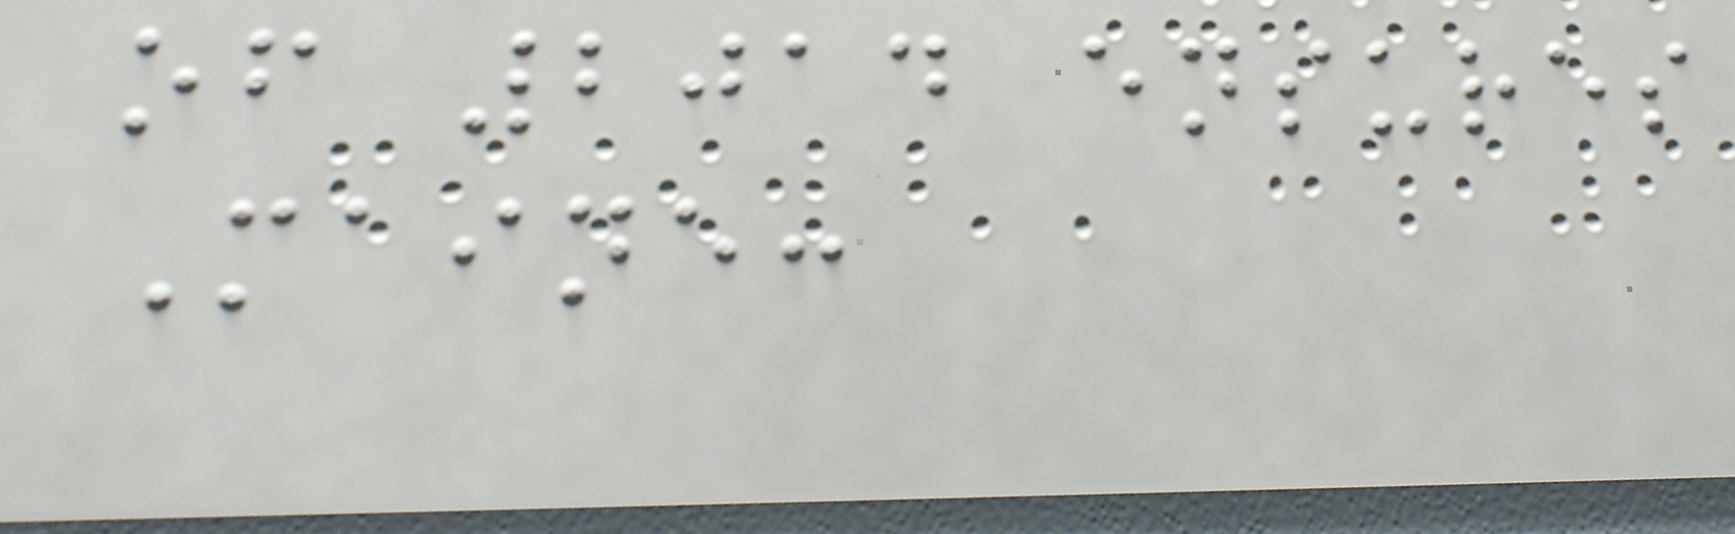of 2014 ensures
Maine:
